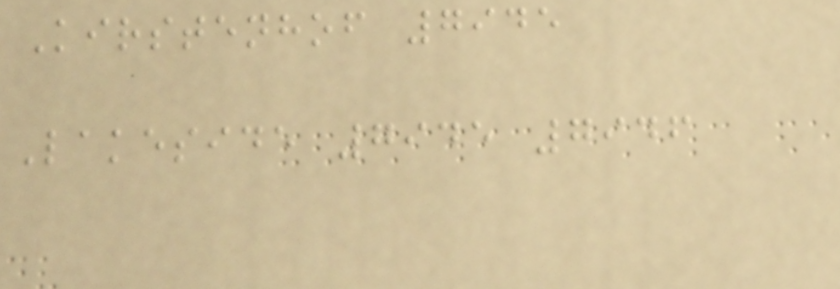Kirstenhof 7945
Lakeside 7945 7946
